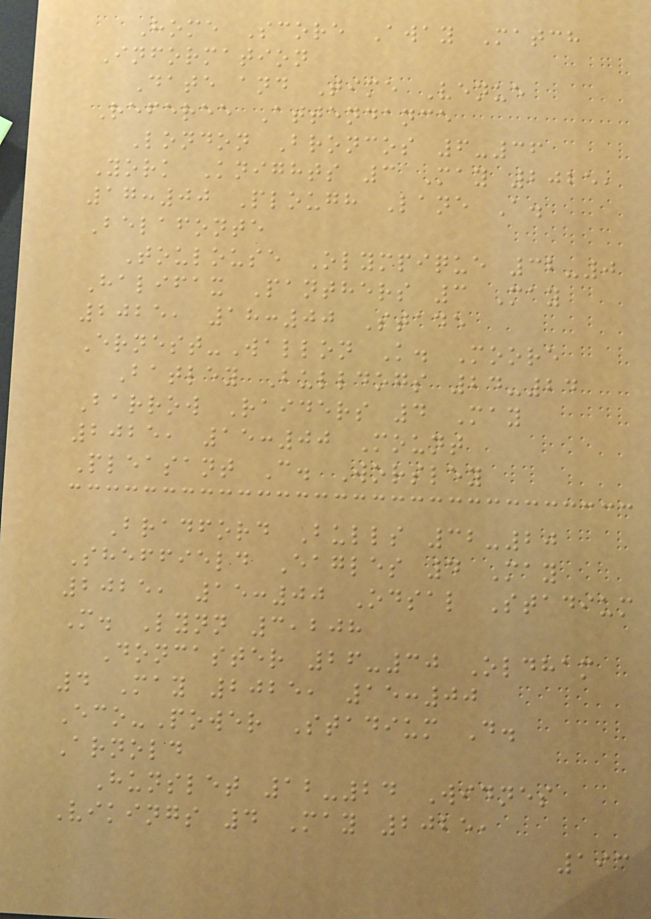Home Score Away Match
Information
Date and Time Venue
Referee Attendance
London Broncos 6-36
York Knights 3 May 2025,
17:00 Plough Lane A.
Belafonte
Toulouse Olympique 32-0
Halifax Panthers 3 May
2025, 18:00 Stade
Ernest-Wallon K. Moore
Batley Bulldogs 24-24
Barrow Raiders 4 May
2025, 15:00 Mount
Pleasant C. Worsley
Bradford Bulls 32-20
Sheffield Eagles 4 May
2025, 15:00 Odsal Stadium
M. Lynn 3,208
Doncaster 26-30 Oldham
4 May 2025, 15:00
Eco-Power Stadium D.
Arnold
Hunslet 12-24 Widnes
Vikings 4 May 2025,
193
